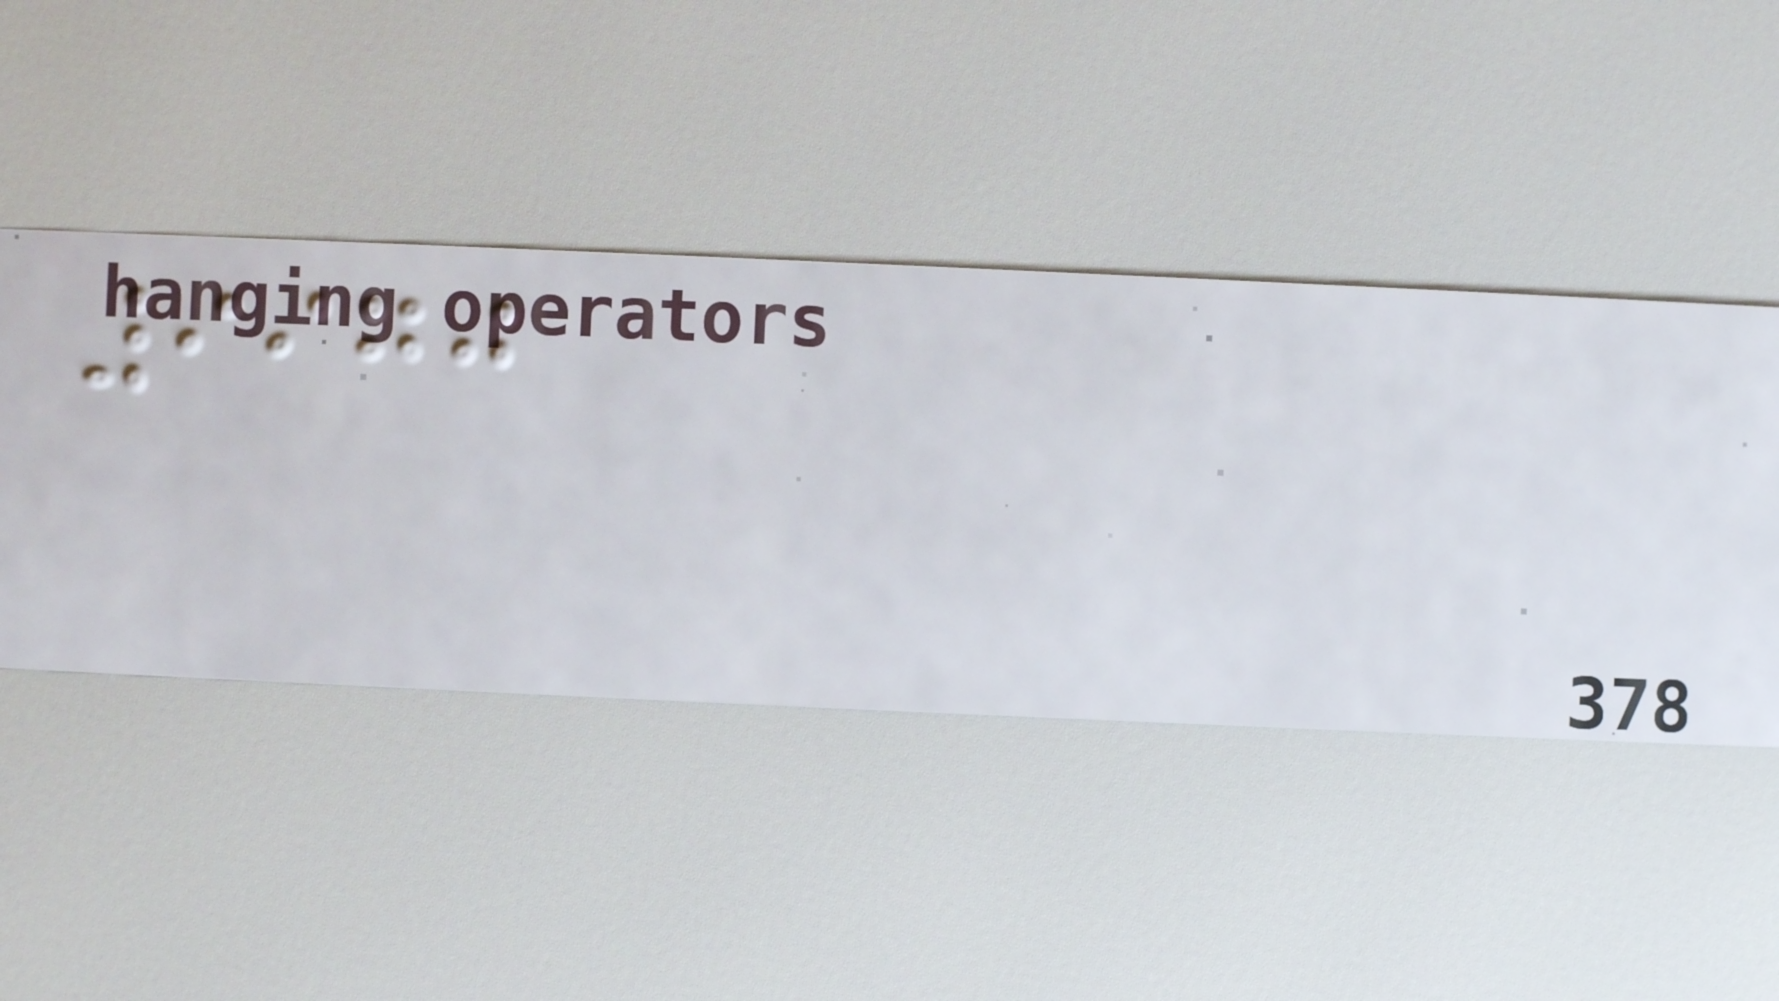9970
